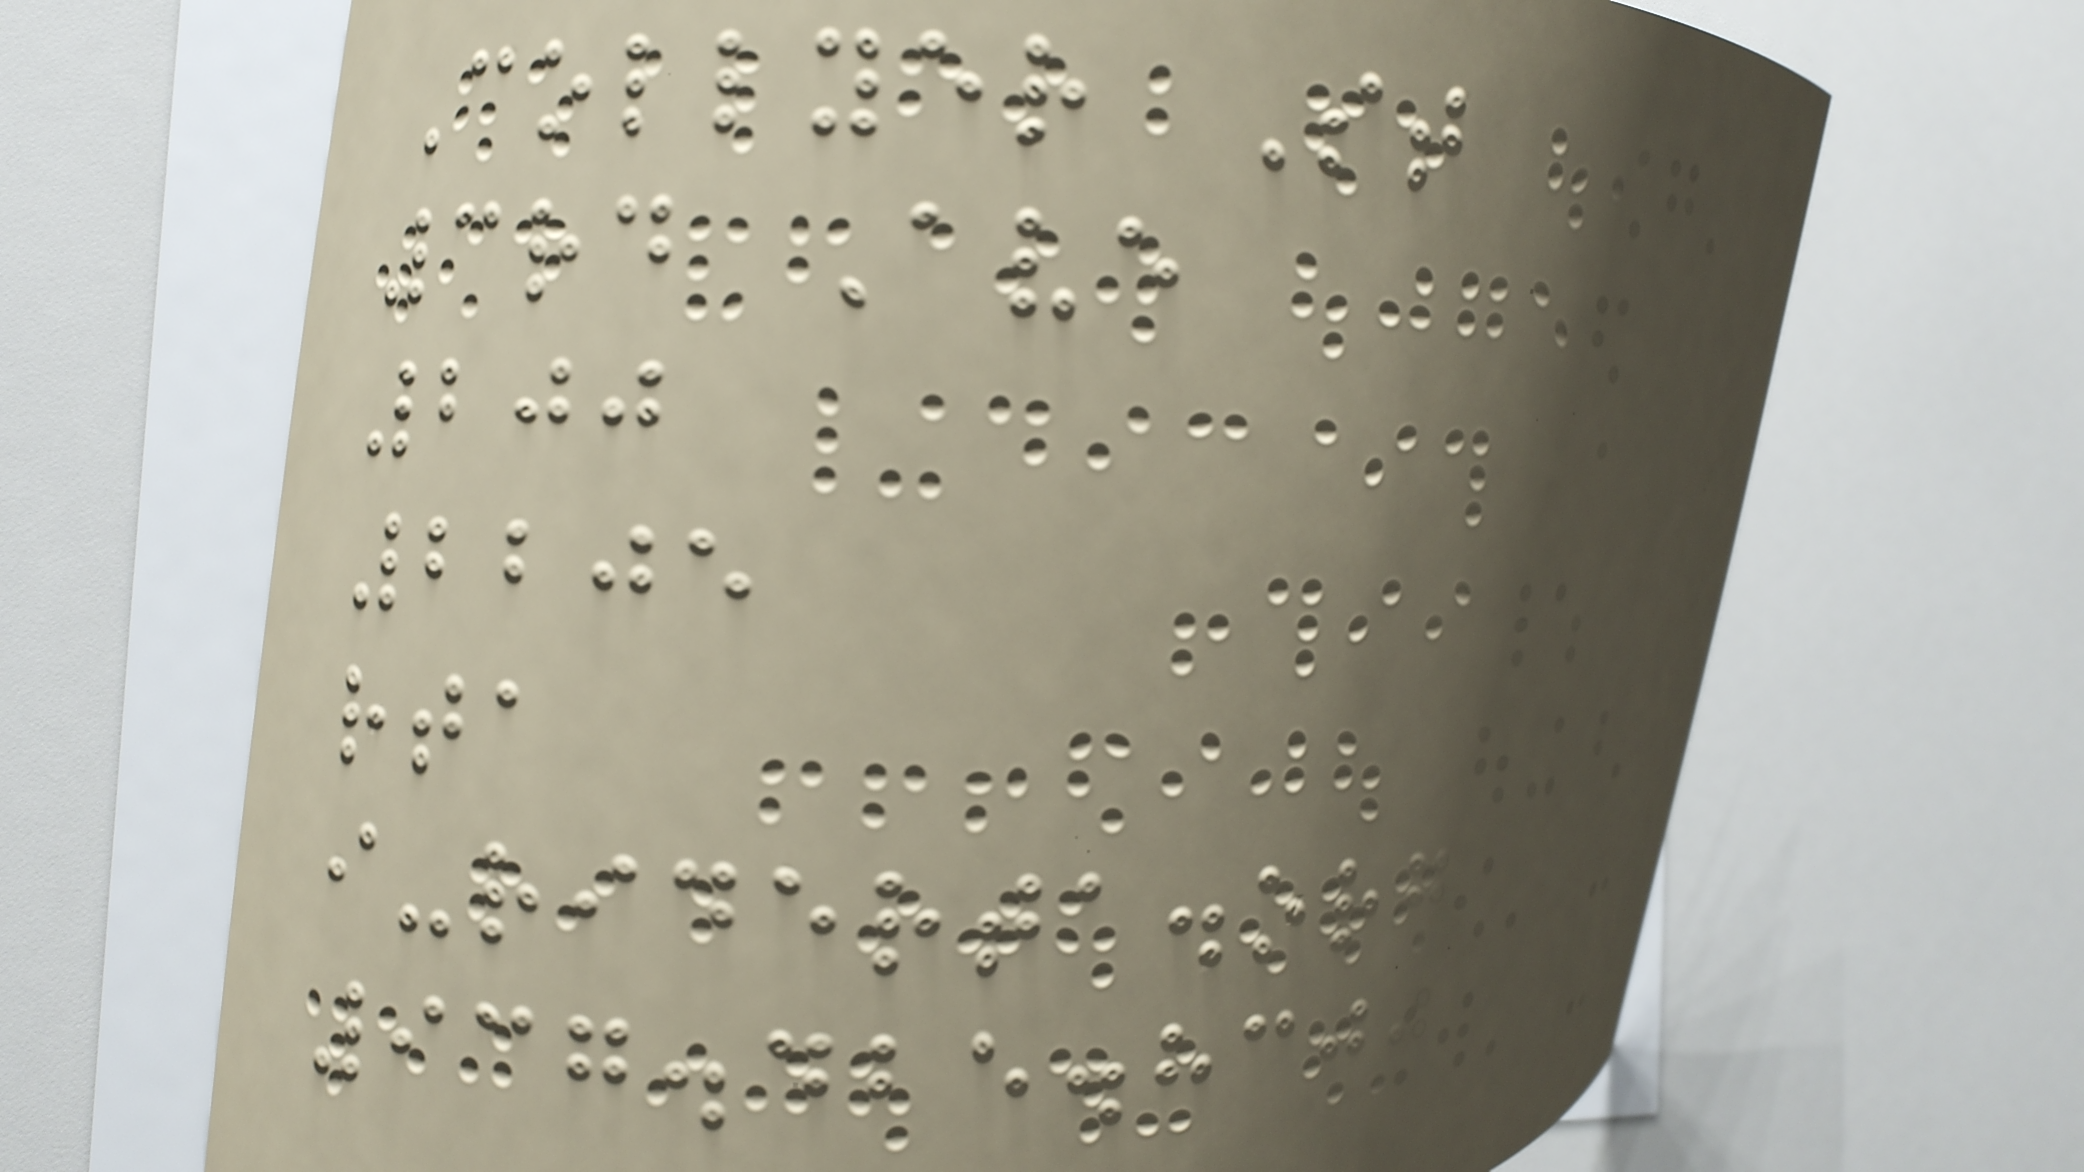Collyer St
3rd Ave
200
2205
rta
i-riderta.org
937.425.8300
